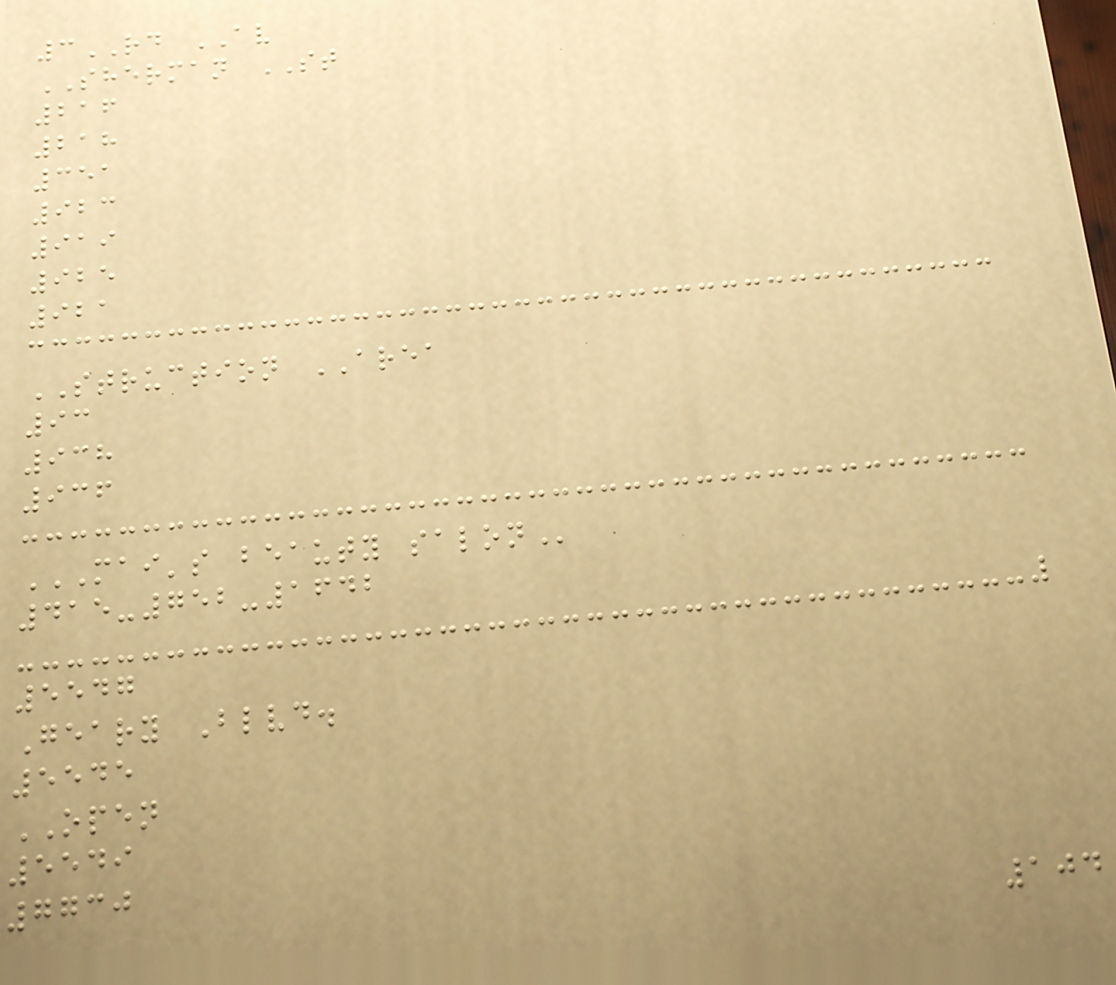3RD AV
SHERMAN ST
216
218
351
923
919
925
921
STRUCTION AREA
93
938
936
MAI'S BEAUTY SALON
415-752-1642
5547
Geary Blvd.
5545
OPEN
5549
7730
104
